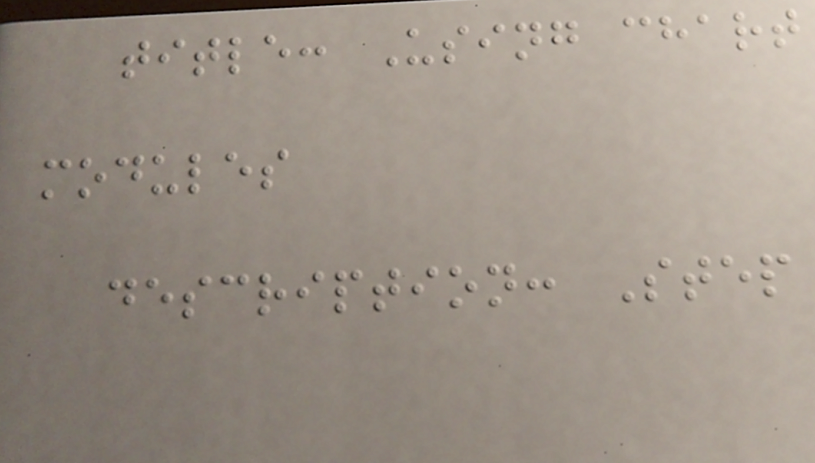title: Using chart
modules
description: Step
